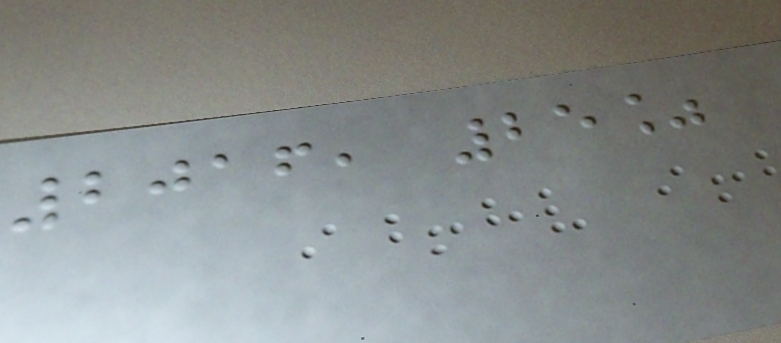2016, 25%
